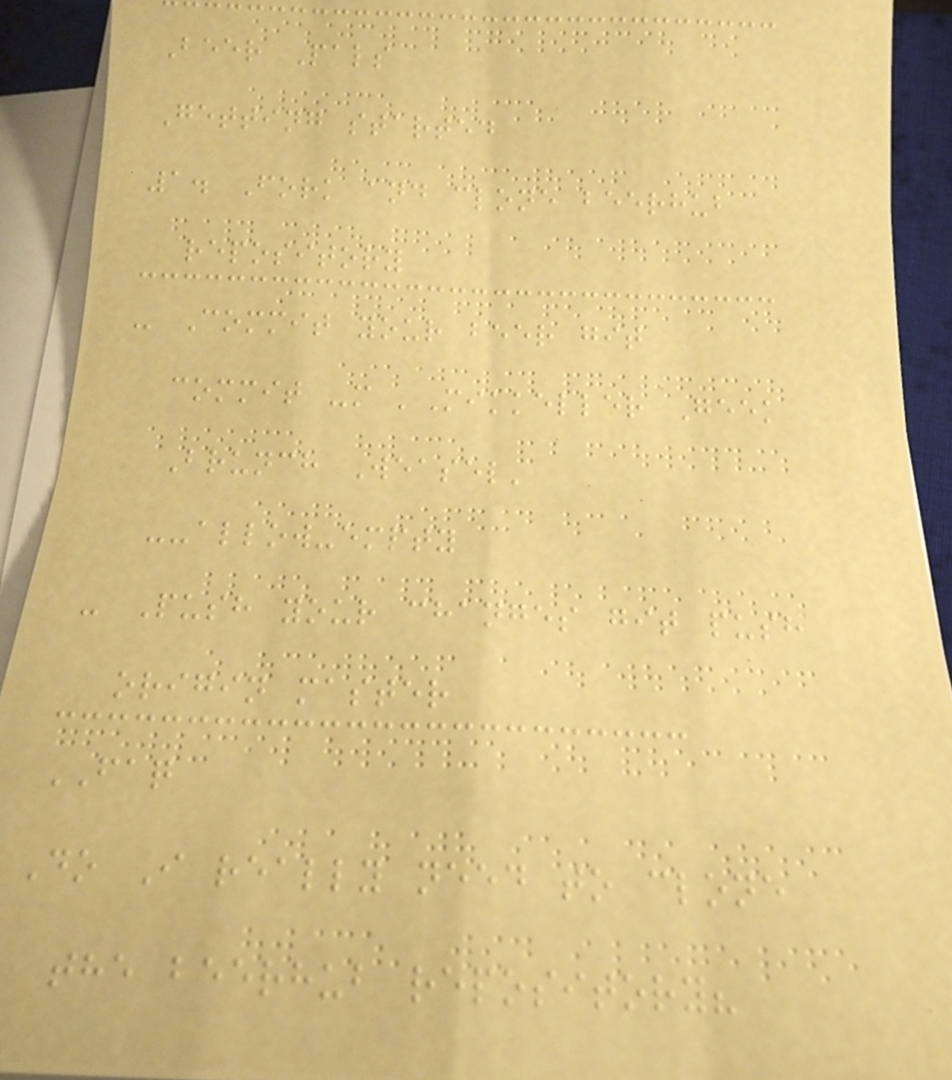Beer Pals
Getting started
1. Fork and clone beerhub
repository
- Commit your beer git
commit -m 'Mikkeller Geek
Brunch Weasel'
--allow-empty
- Push your changes git push
origin master
FAQ
Do I really need to clone
the beerhub repository?
